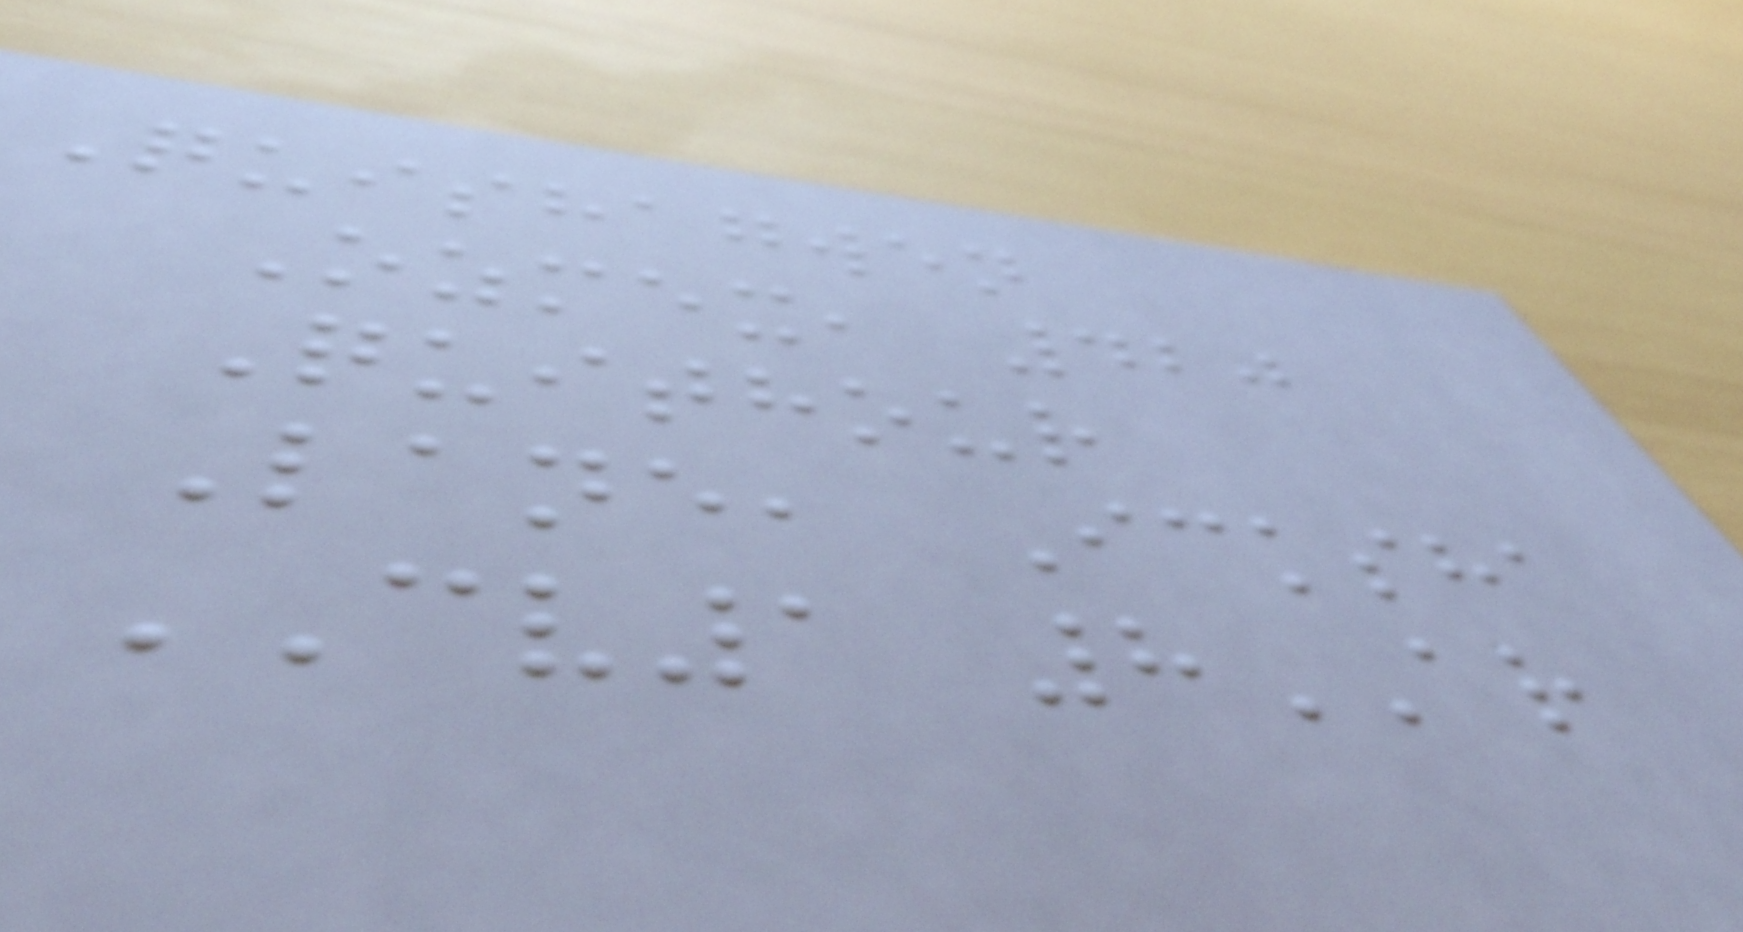Quishagwen
Ozmex, 420
Quithour
Lane, Icksha
CV1 8AR
